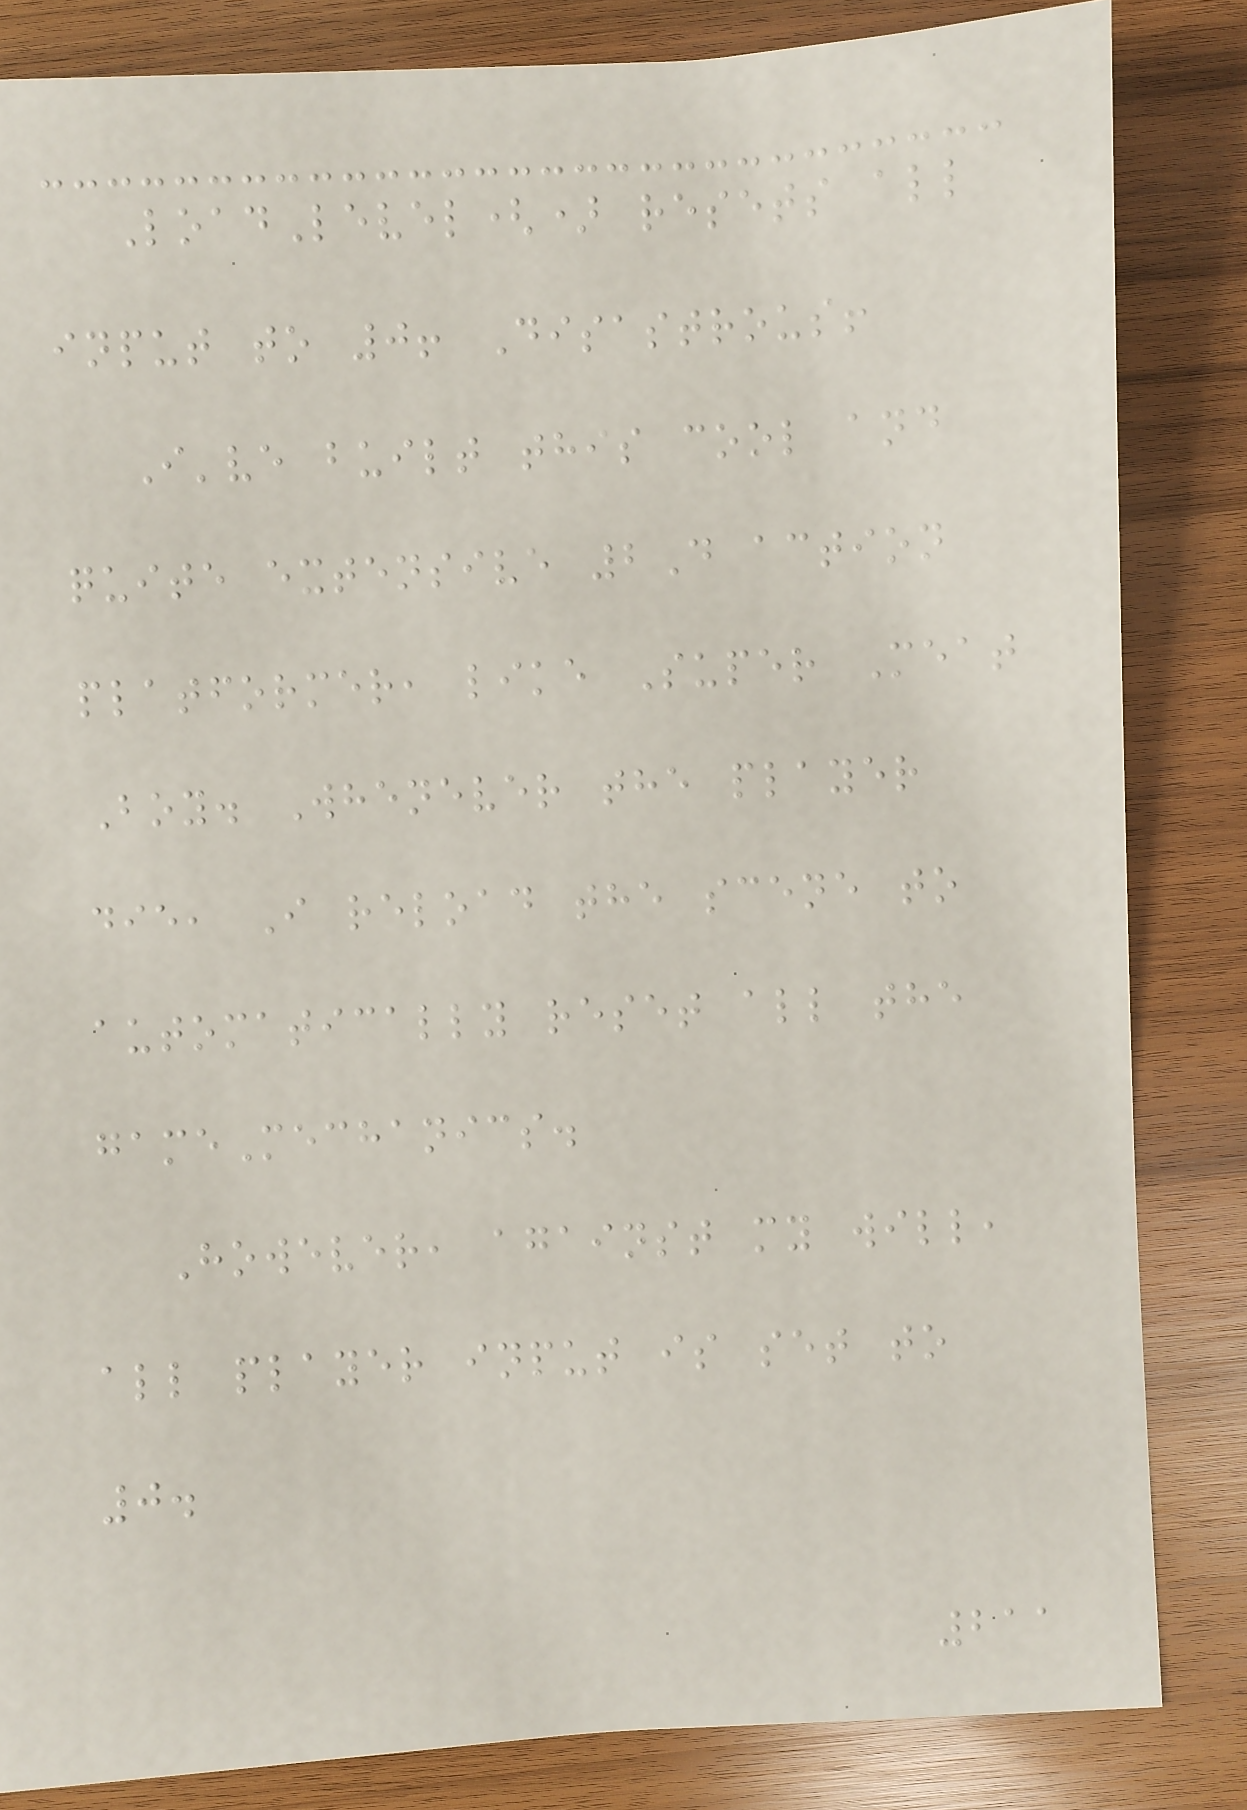LoadLevel() resets all
input to 0! Disastrous!
I've built this cool and
quite extensive 2D action
platformer, like Super Meat
Boy. Whenever the player
die, I reload the scene to
automatically reset all the
gameMechanics.
However, against my will,
all player input is set to
0.
211
